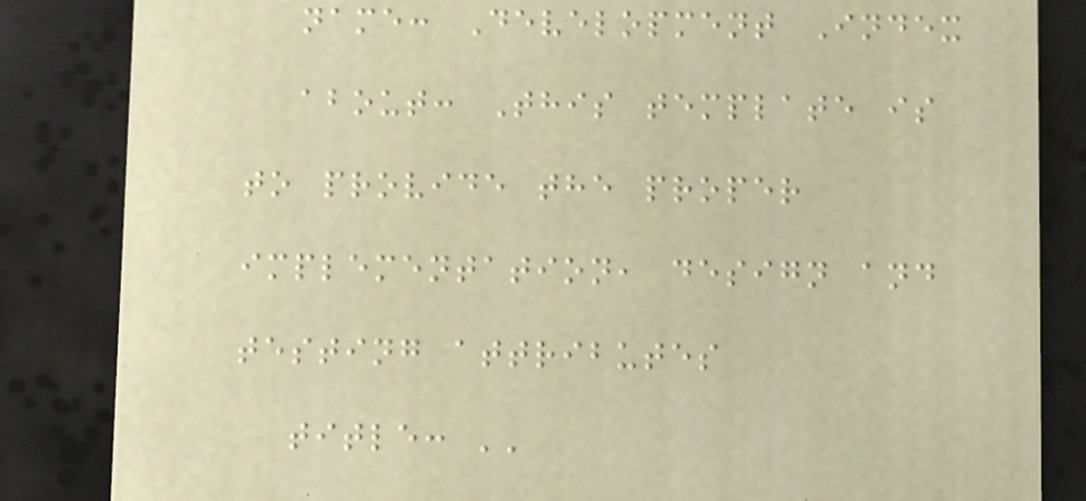name: Development Index
about: This template is
to provide the proper
implementation, design and
testing attributes
title: ''
